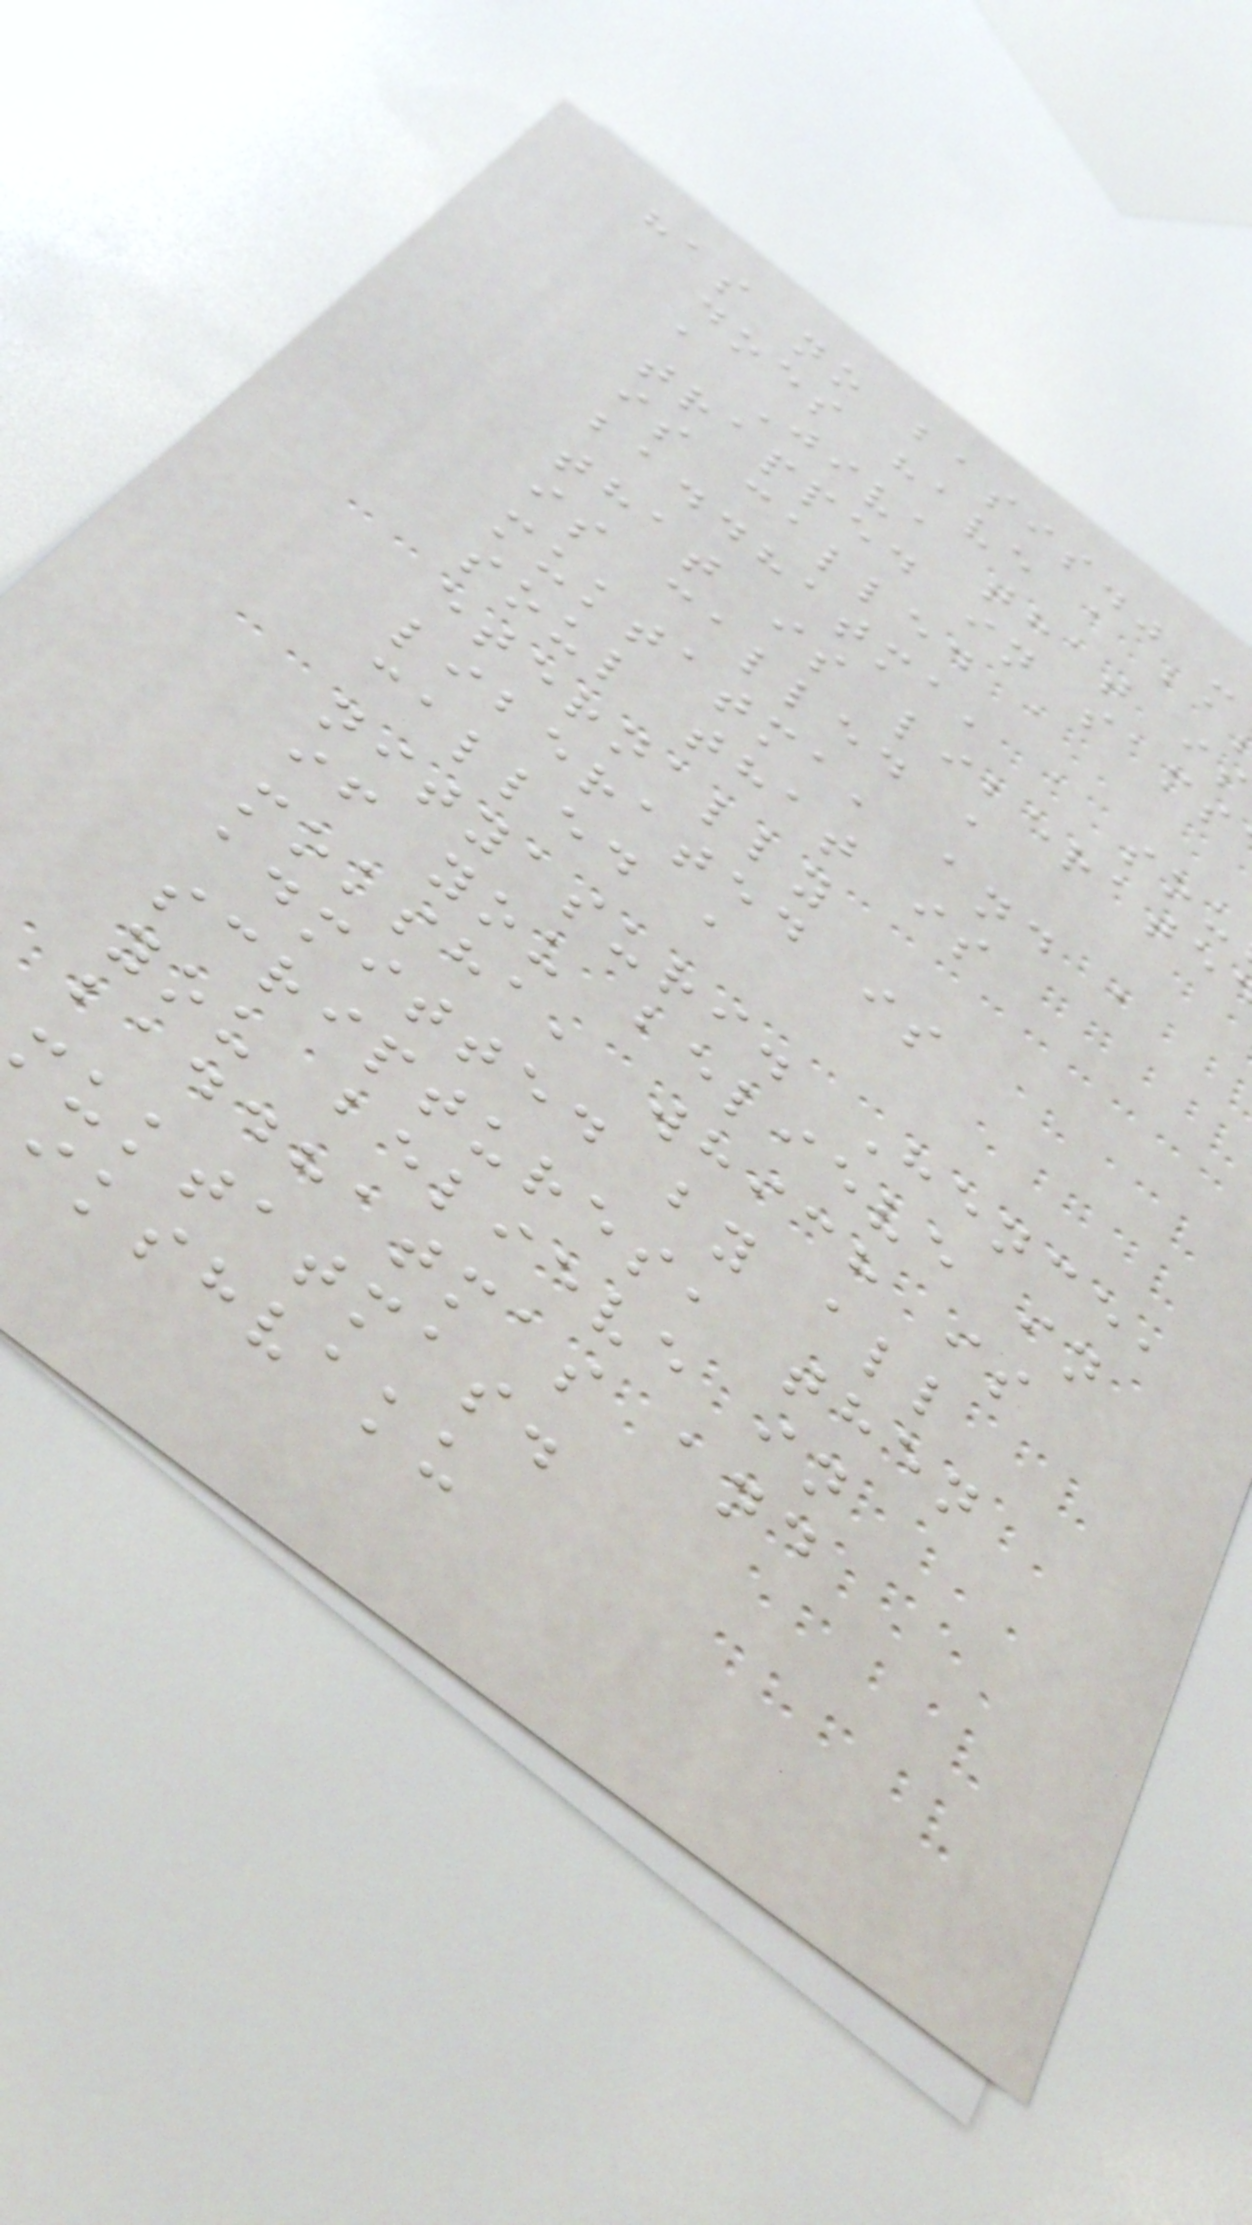has no basis." -
does have a ba
a Jiva that is
trapped in sams
is called a
baddhatma, a sou
that is liberate
is called a
muktatma, and a
soul that is
eternally
liberated is
called a
nityasuri. Hence,
if you believe in
moksha, which is
admitted by all
scriptures, then
you believe in
baddhatmas and
muktatmas.
ikshvaku
